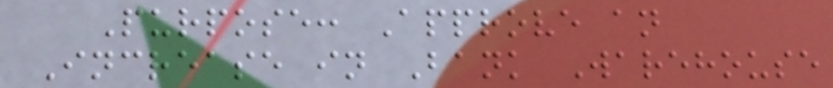Purpose: Approve an
Increase in Bank Warehouse
